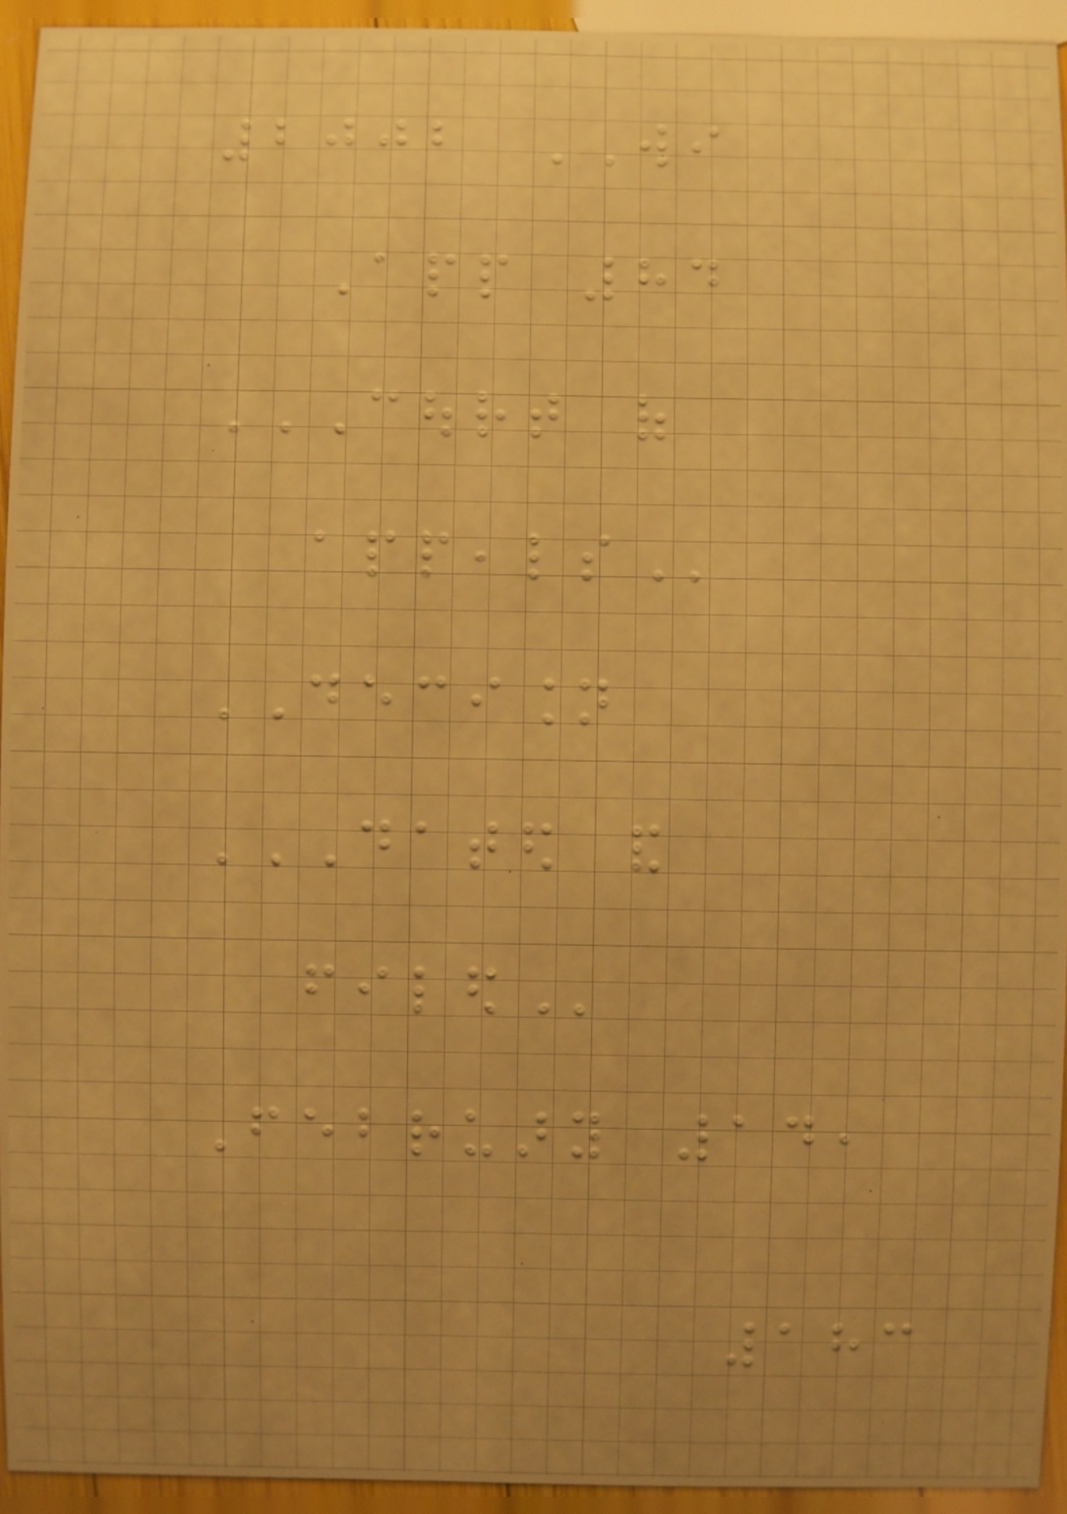2002 WI
App 84
COURT OF
APPEALS
DECISION
DATED AND
FILED
February 14,
183
